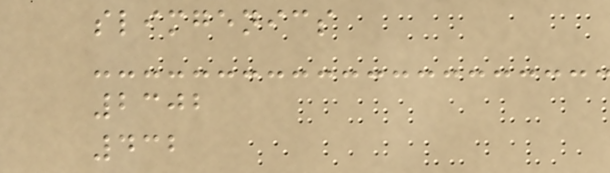slimgenics
2302
432
